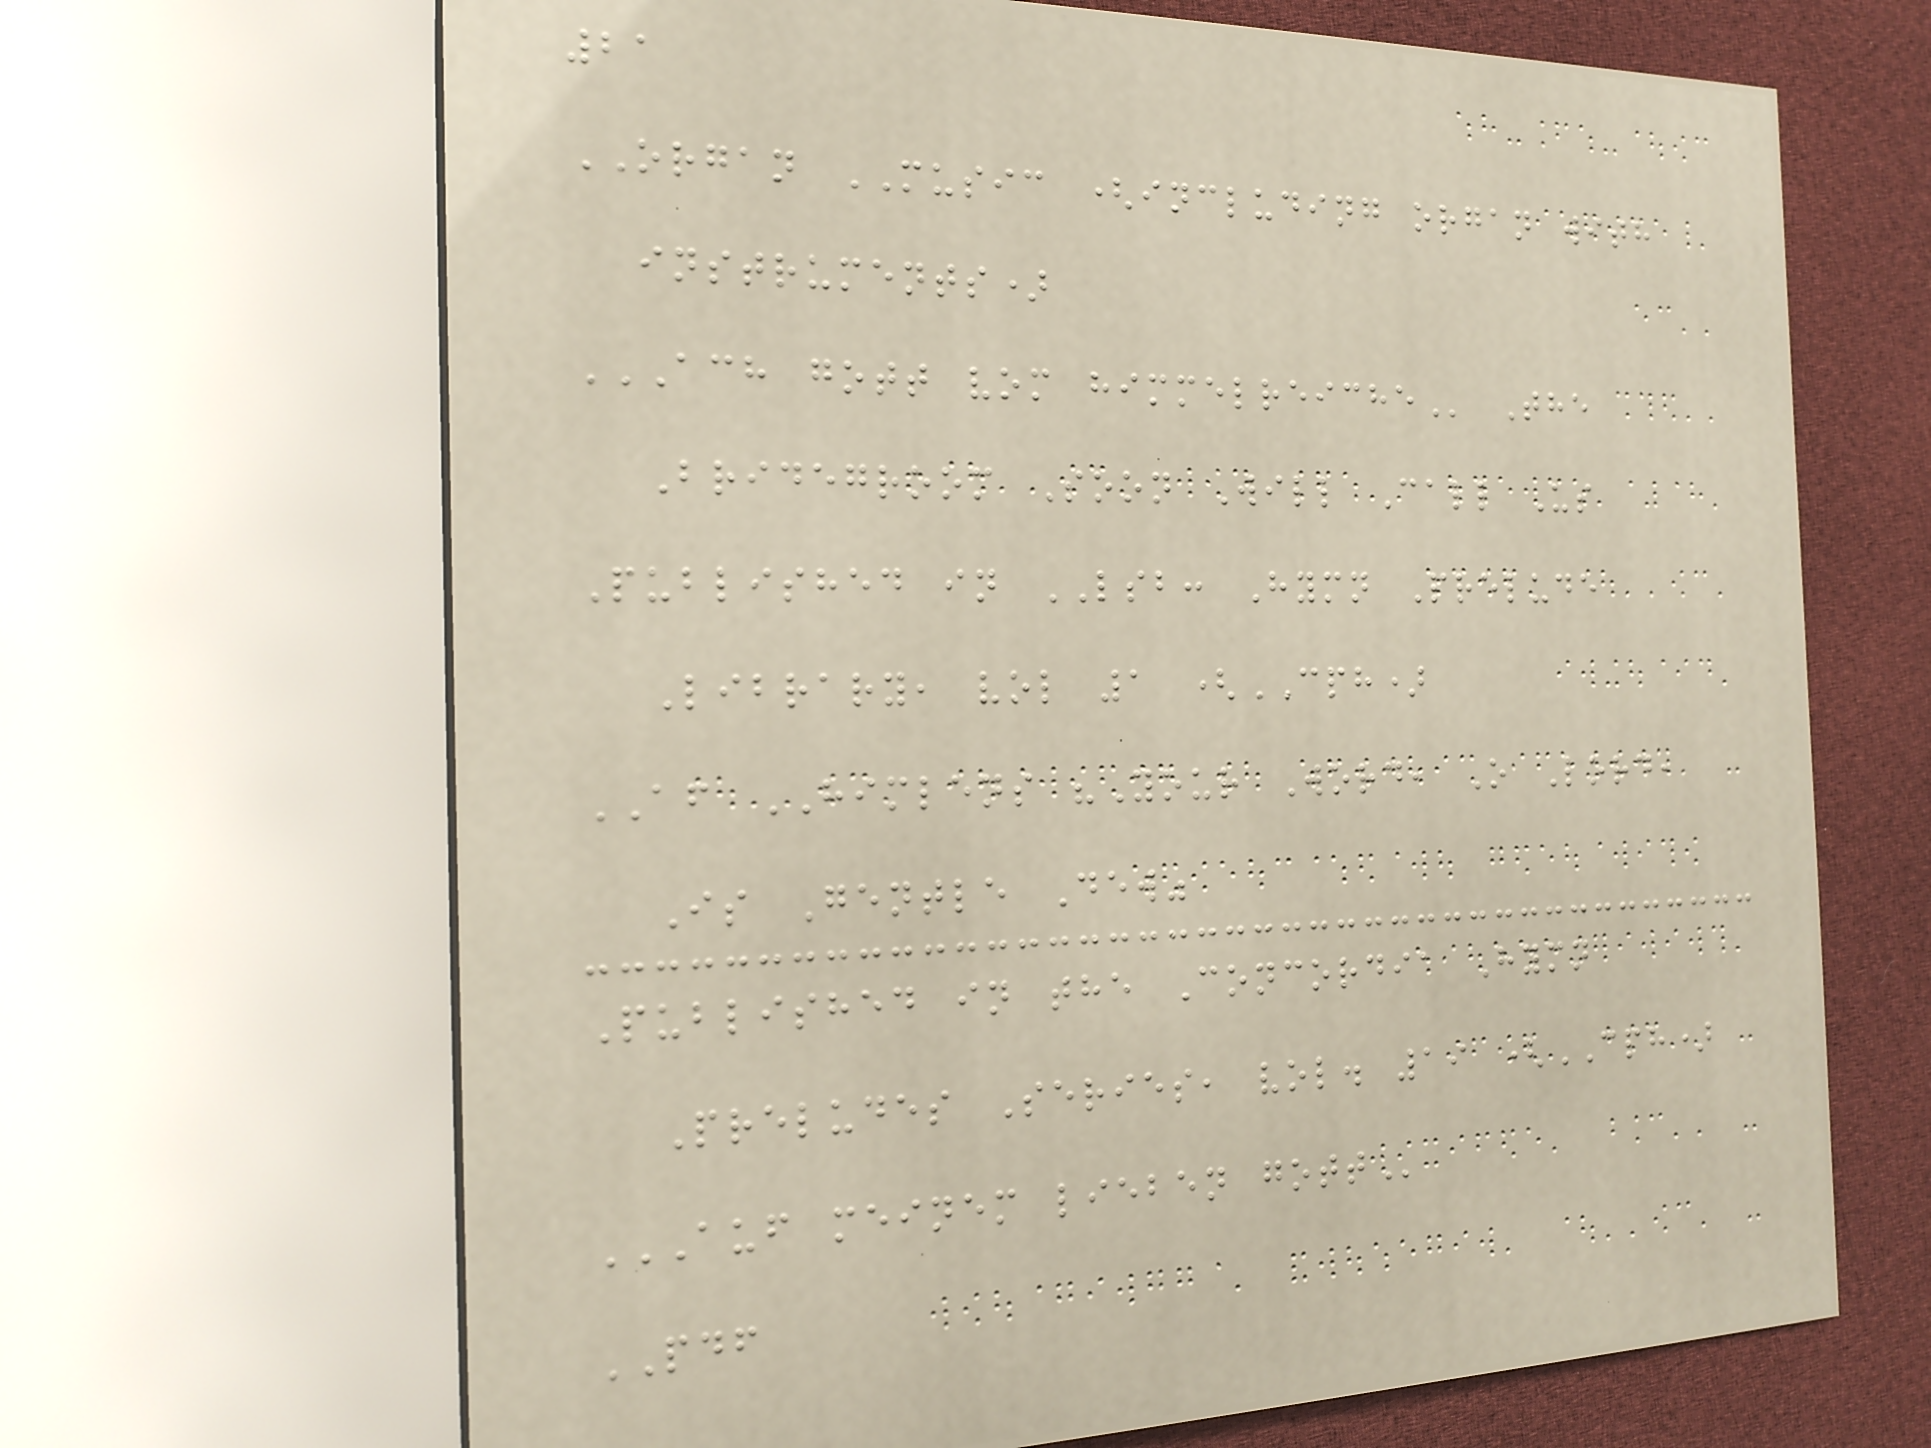21
ORGAN MUSIC (including organ with
instruments)
ACH GOTT VOM HIMMELREICHE The
Bridegroom Soon Will Call Us
Published in LSB: Hymn Prelude
Library, vol 1 (CPH)
AF HIMLENS "Your Word, O Lord,
Is Gentle Dew"
Published in the Concordia Hymn
Preludes Series, vol. 19 (CPH)
AUF MEINEM LIEBEN GOTT
PDF
